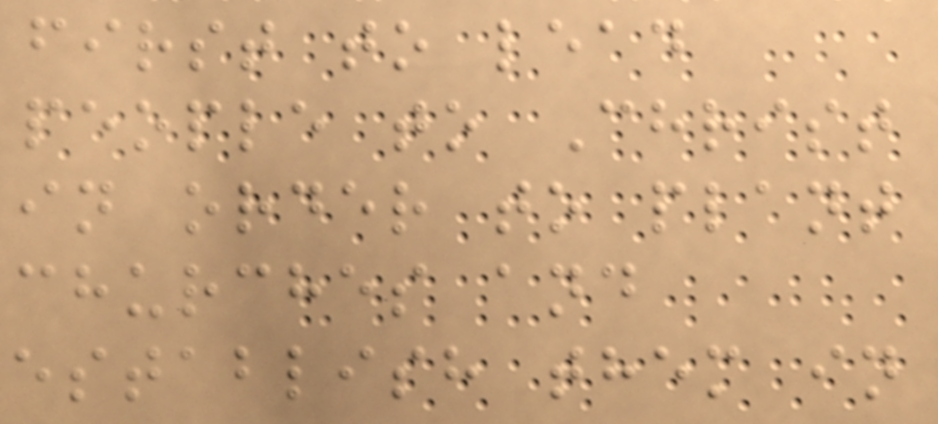first to lead
people to Christ
in order to plant
churches and
establish them in
